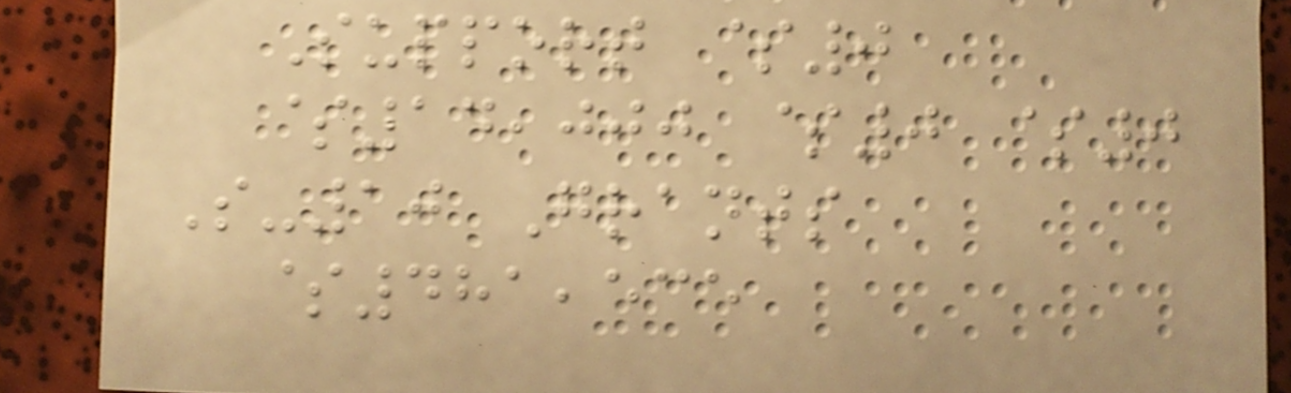Support $0
$14,000 $0 $0
S-10 Grants
$481,535
